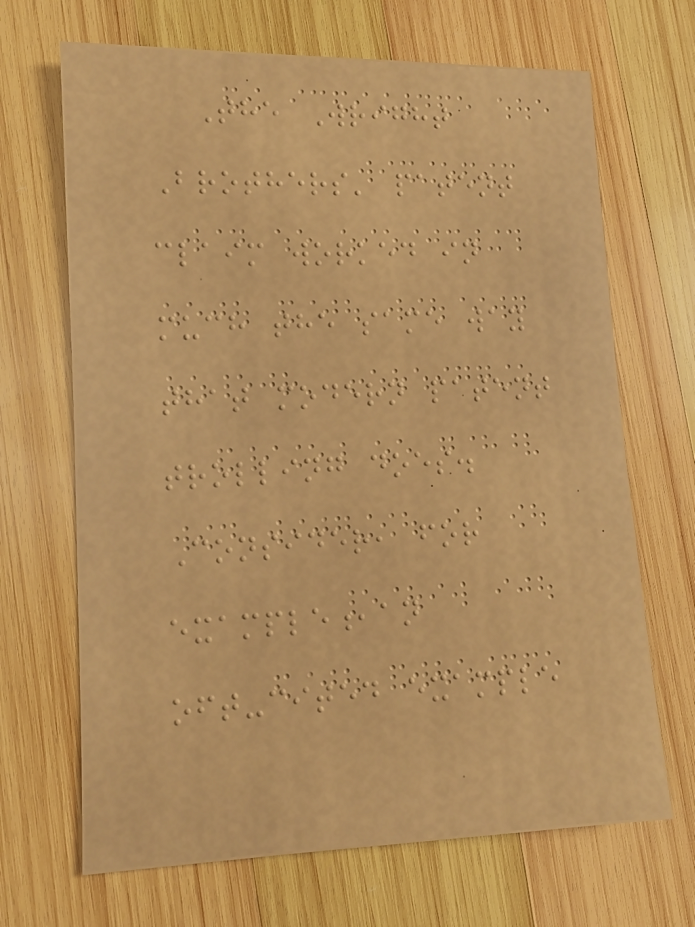The Wright
Brothers' patent
claim worked in
much the same way
that modern patent
trolling does.
Consider, for
example,an
oft-cited example
